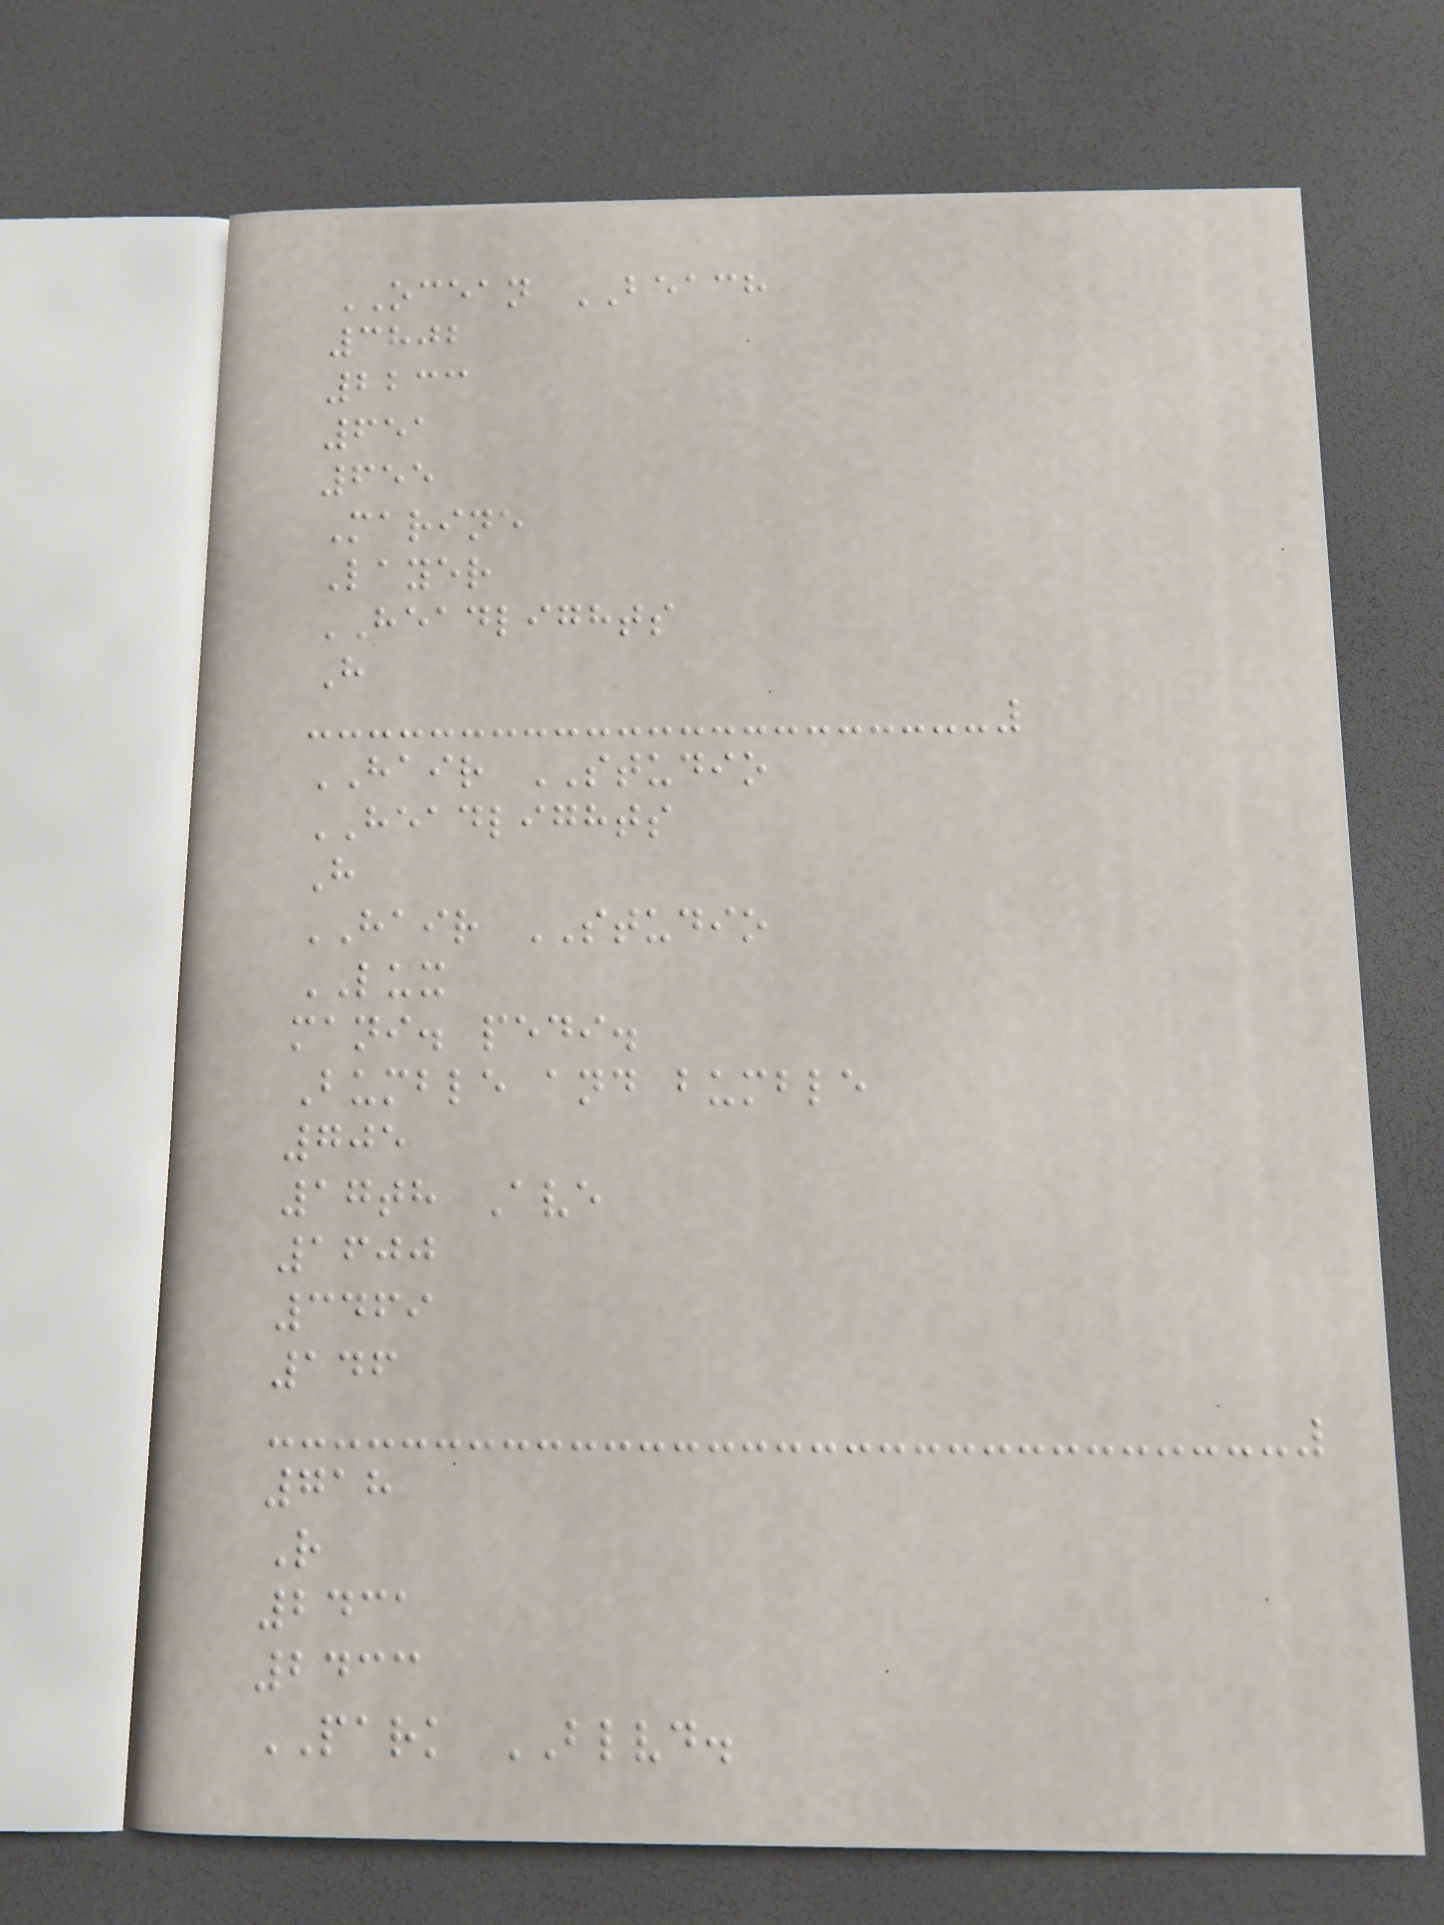OCEAN BEACH
3802
2233
651
655
Marine
Layer
HEADLIGHTS
H
HAIR STUDIO
HEADLIGHTS
H
HAIR STUDIO
LUX
mani. pedi.
Bumble and bumble
705
17th Ave
1600
3469
146
718
R
2431
2433
PARK BLVD.
